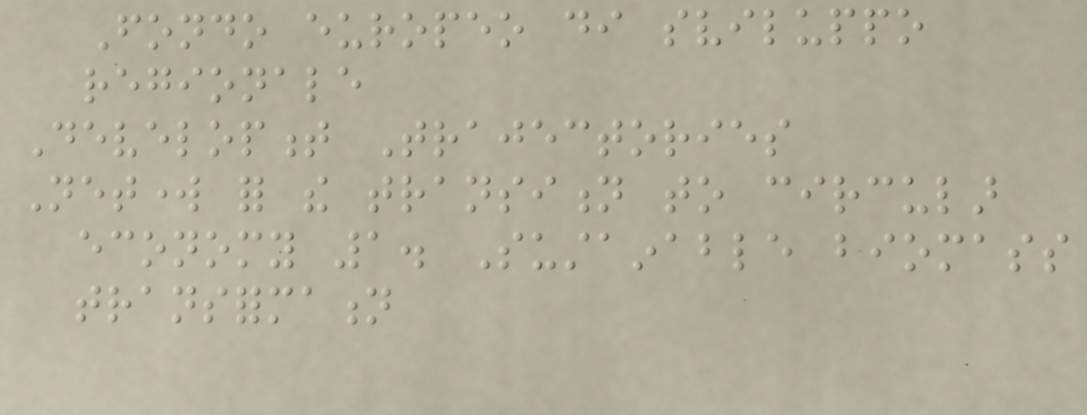Fondo europeo di sviluppo
regionale
Development Trajectories
Network for the transition to circular
economy 1. Sustainable biomass
transformation
